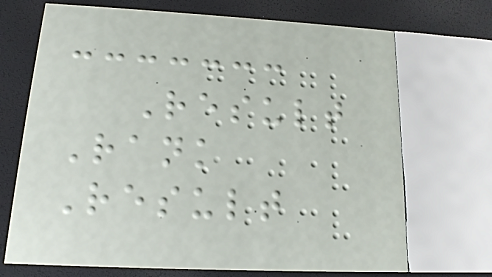Result
Rank
Result
